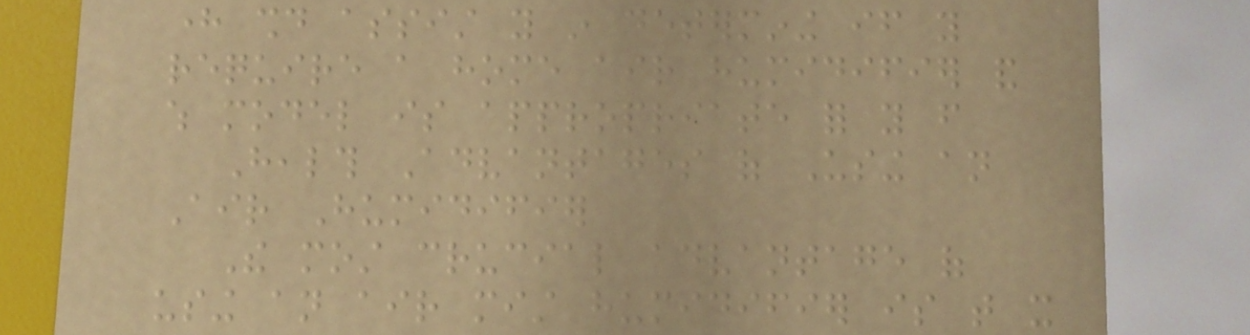here should assist you in determining if you
require a home air humidifier and
which model is appropriate for you from
Health Advantages of Using an
Air Humidifier
The most crucial advantage of
using an air mist humidifier is that it
